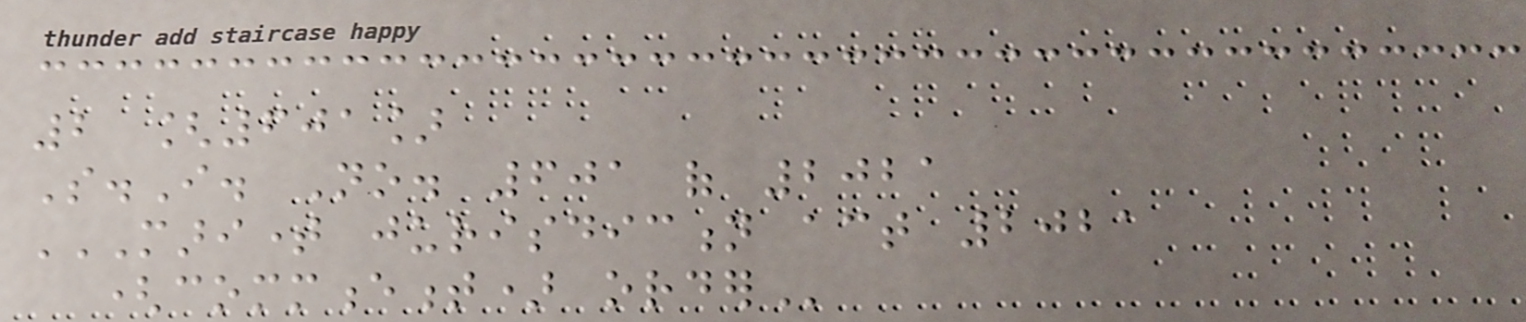2 [601]
S.I. No. 601 of 2021
MARITIME JURISDICTION ACT 2021
(COMMENCEMENT) ORDER
